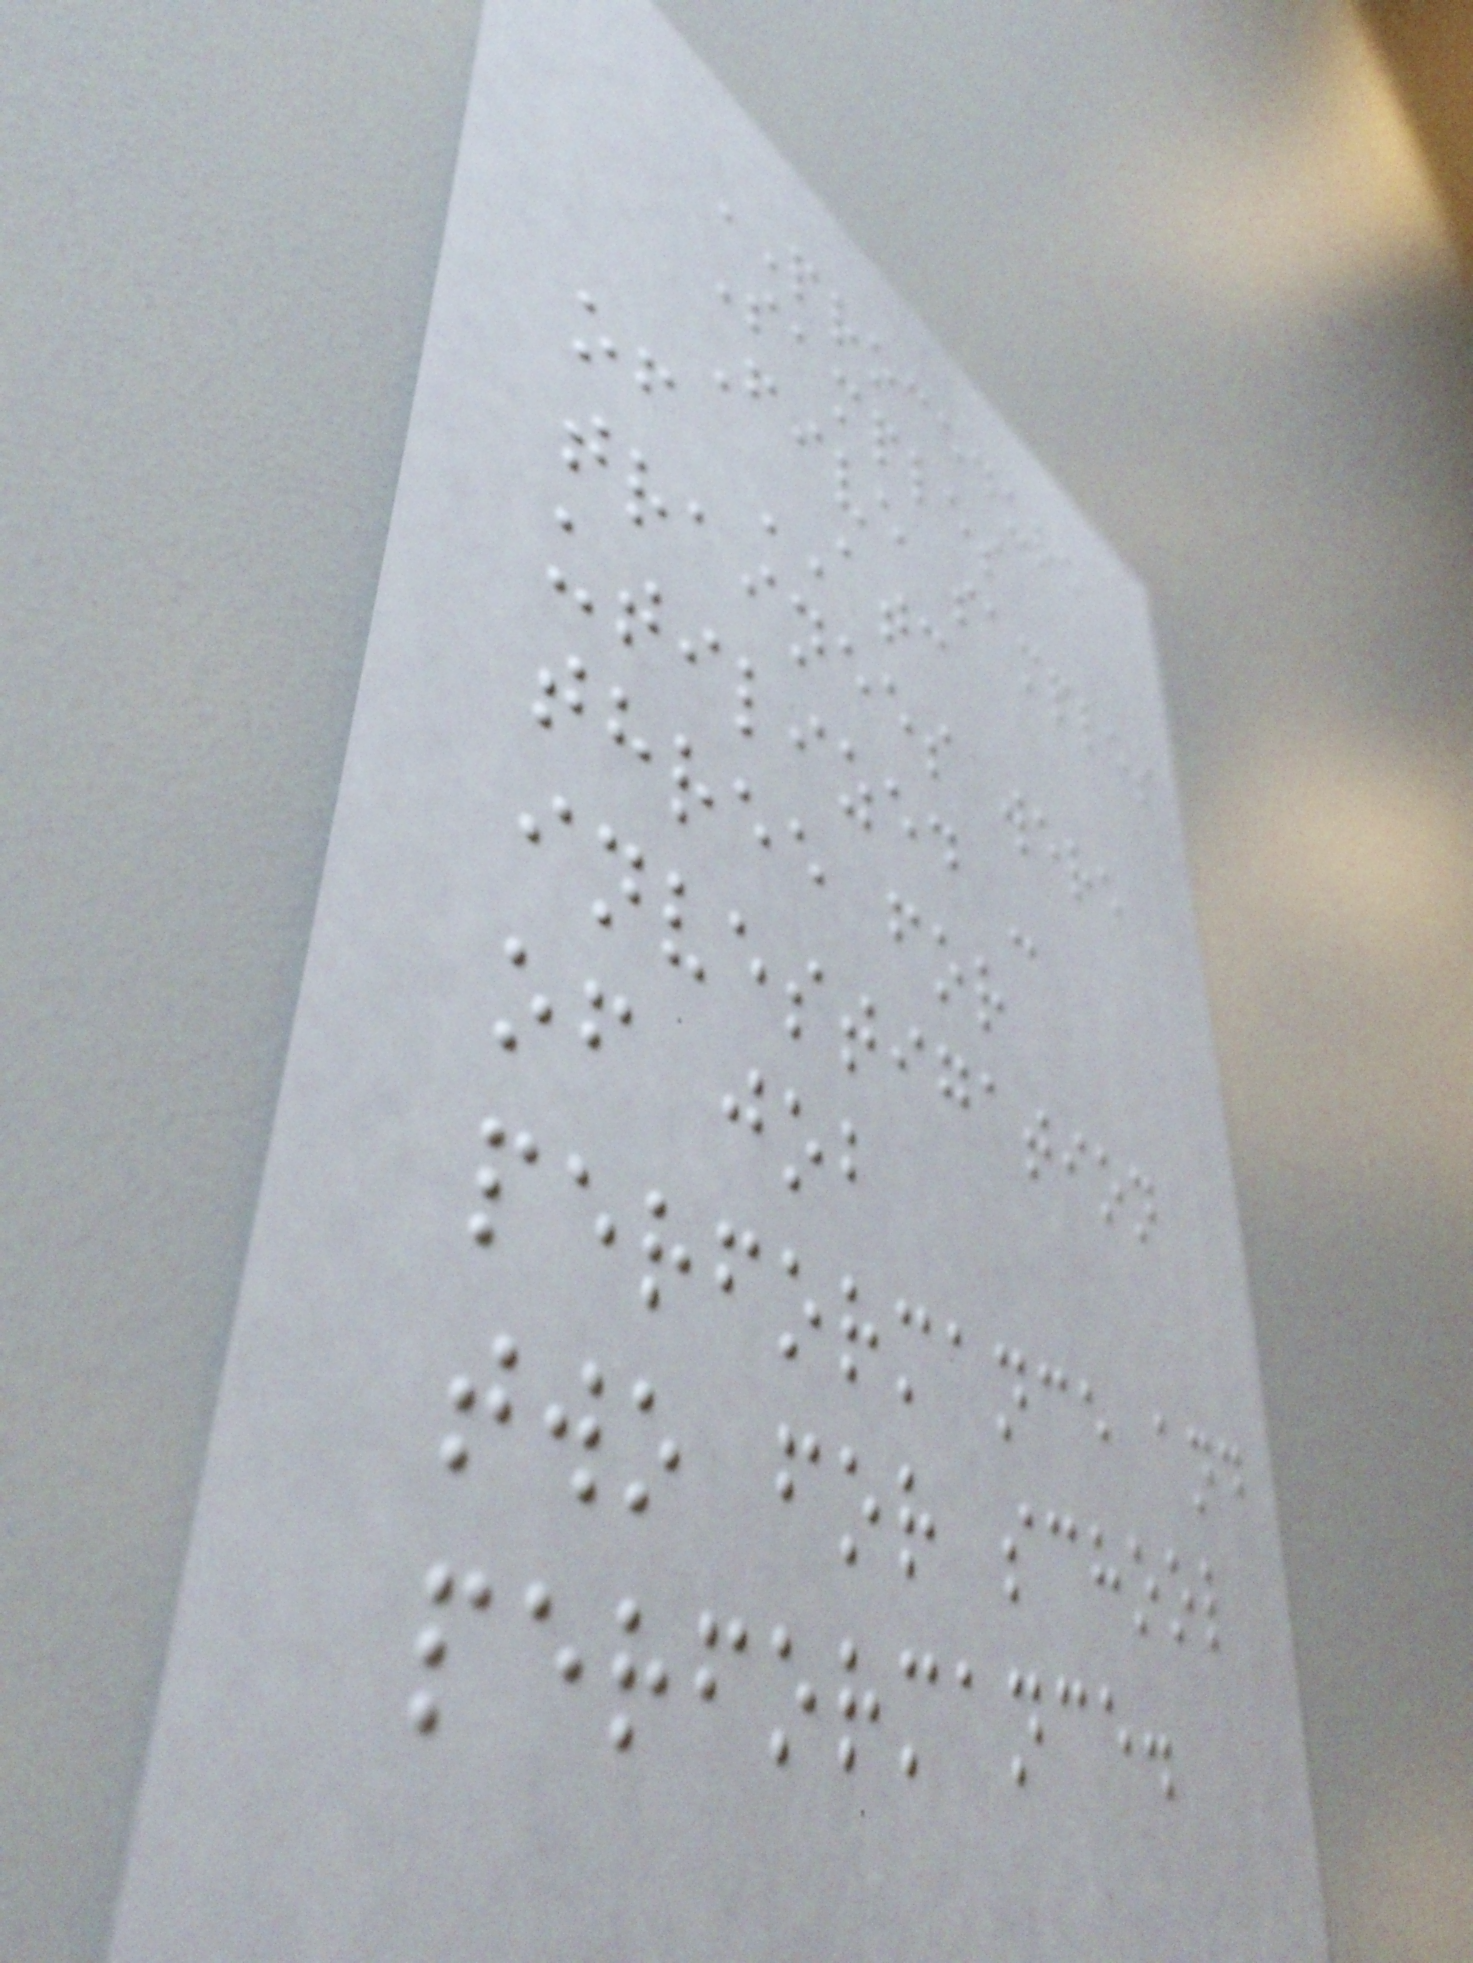PROCEDURE
Samples
Five samples
of ATC
trainees were
utilized -
three for
investigation
of job
performance and
two for school
performance.
